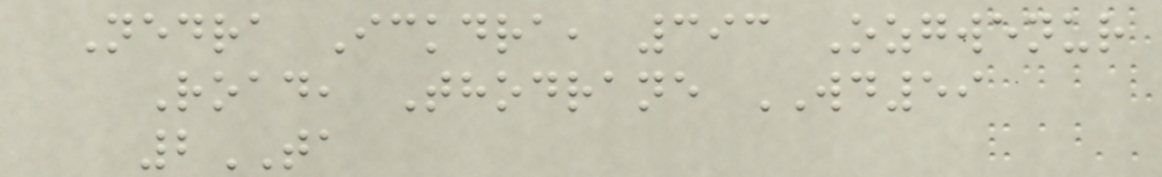Nedra Ickdra, 393 Ozgwenur
Road, Thodrane WD59
2TA
